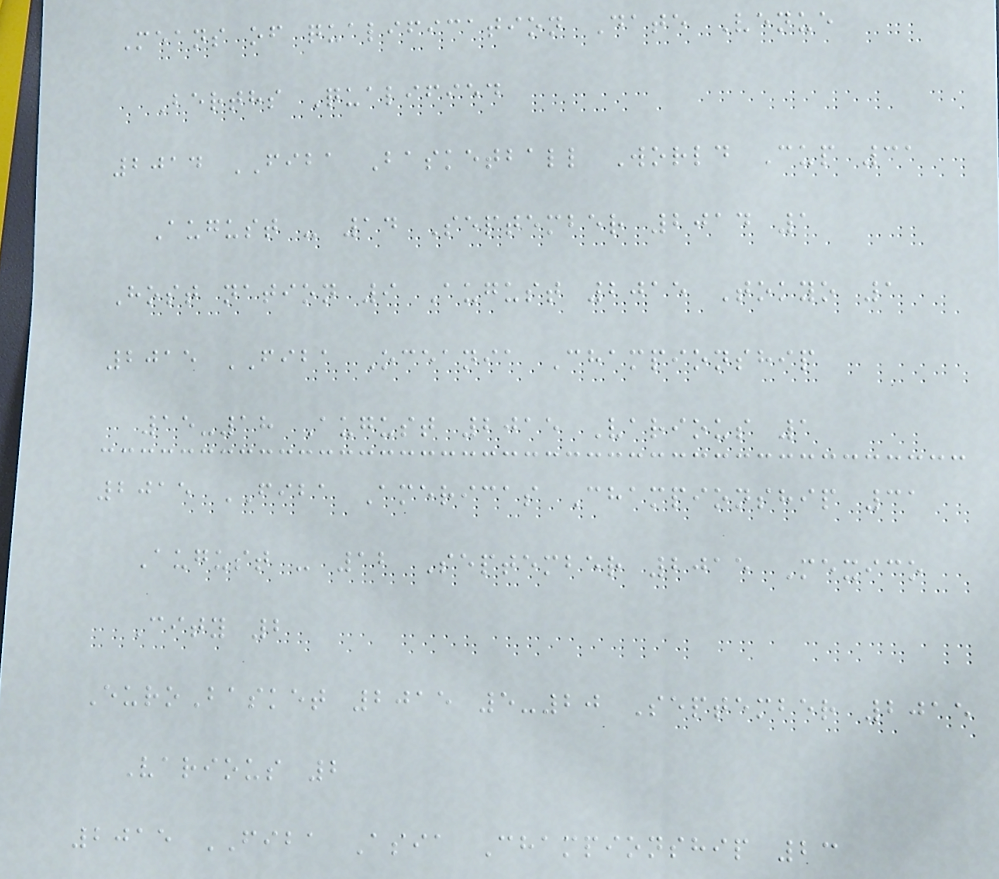Means of qualification Date Venue
Berths Qualified
2014 FIBA Basketball World Cup 31
August - 14 September 2014 1
Host nation 9 August 2015 Tokyo 1
2015 FIBA Oceania Championship
15-18 August 2015 Various 1
2015 FIBA Americas Championship 31
August - 12 September 2015 Mexico
City 2
EuroBasket 2015 5-20 September 2015
Various 2
2015 FIBA Asia Championship 23
